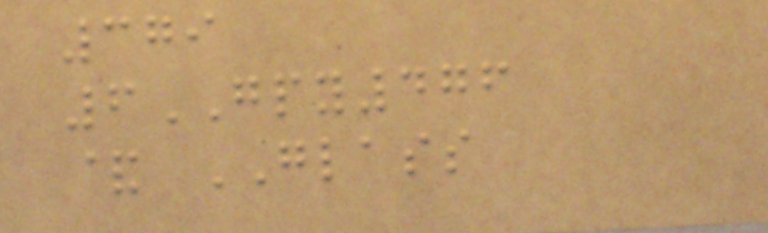379
6GPY476
& GLASS
